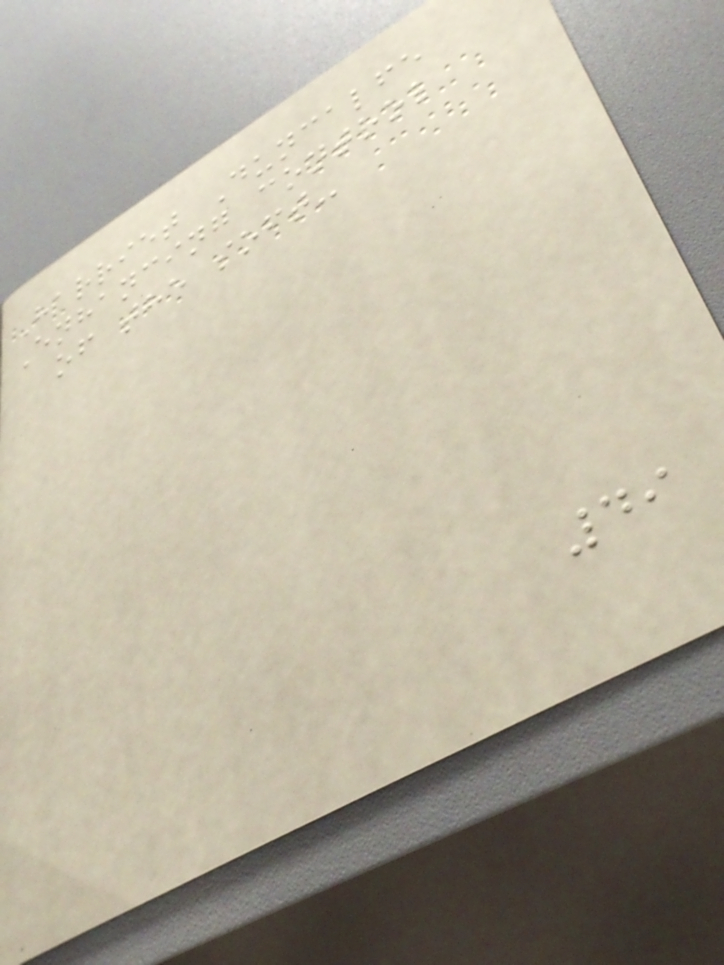Harriet Duncalfe
Enhancing control
of the soft-
49
